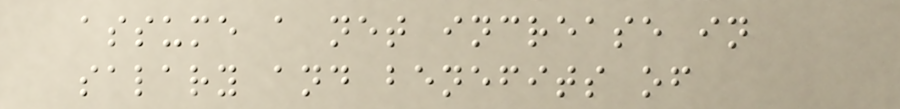assume a net increase in
salary and benefits of
